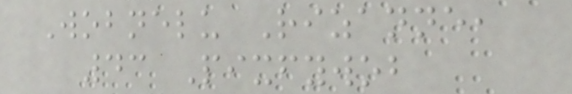Wobnelu Rizanne,
43 Pixfywob
